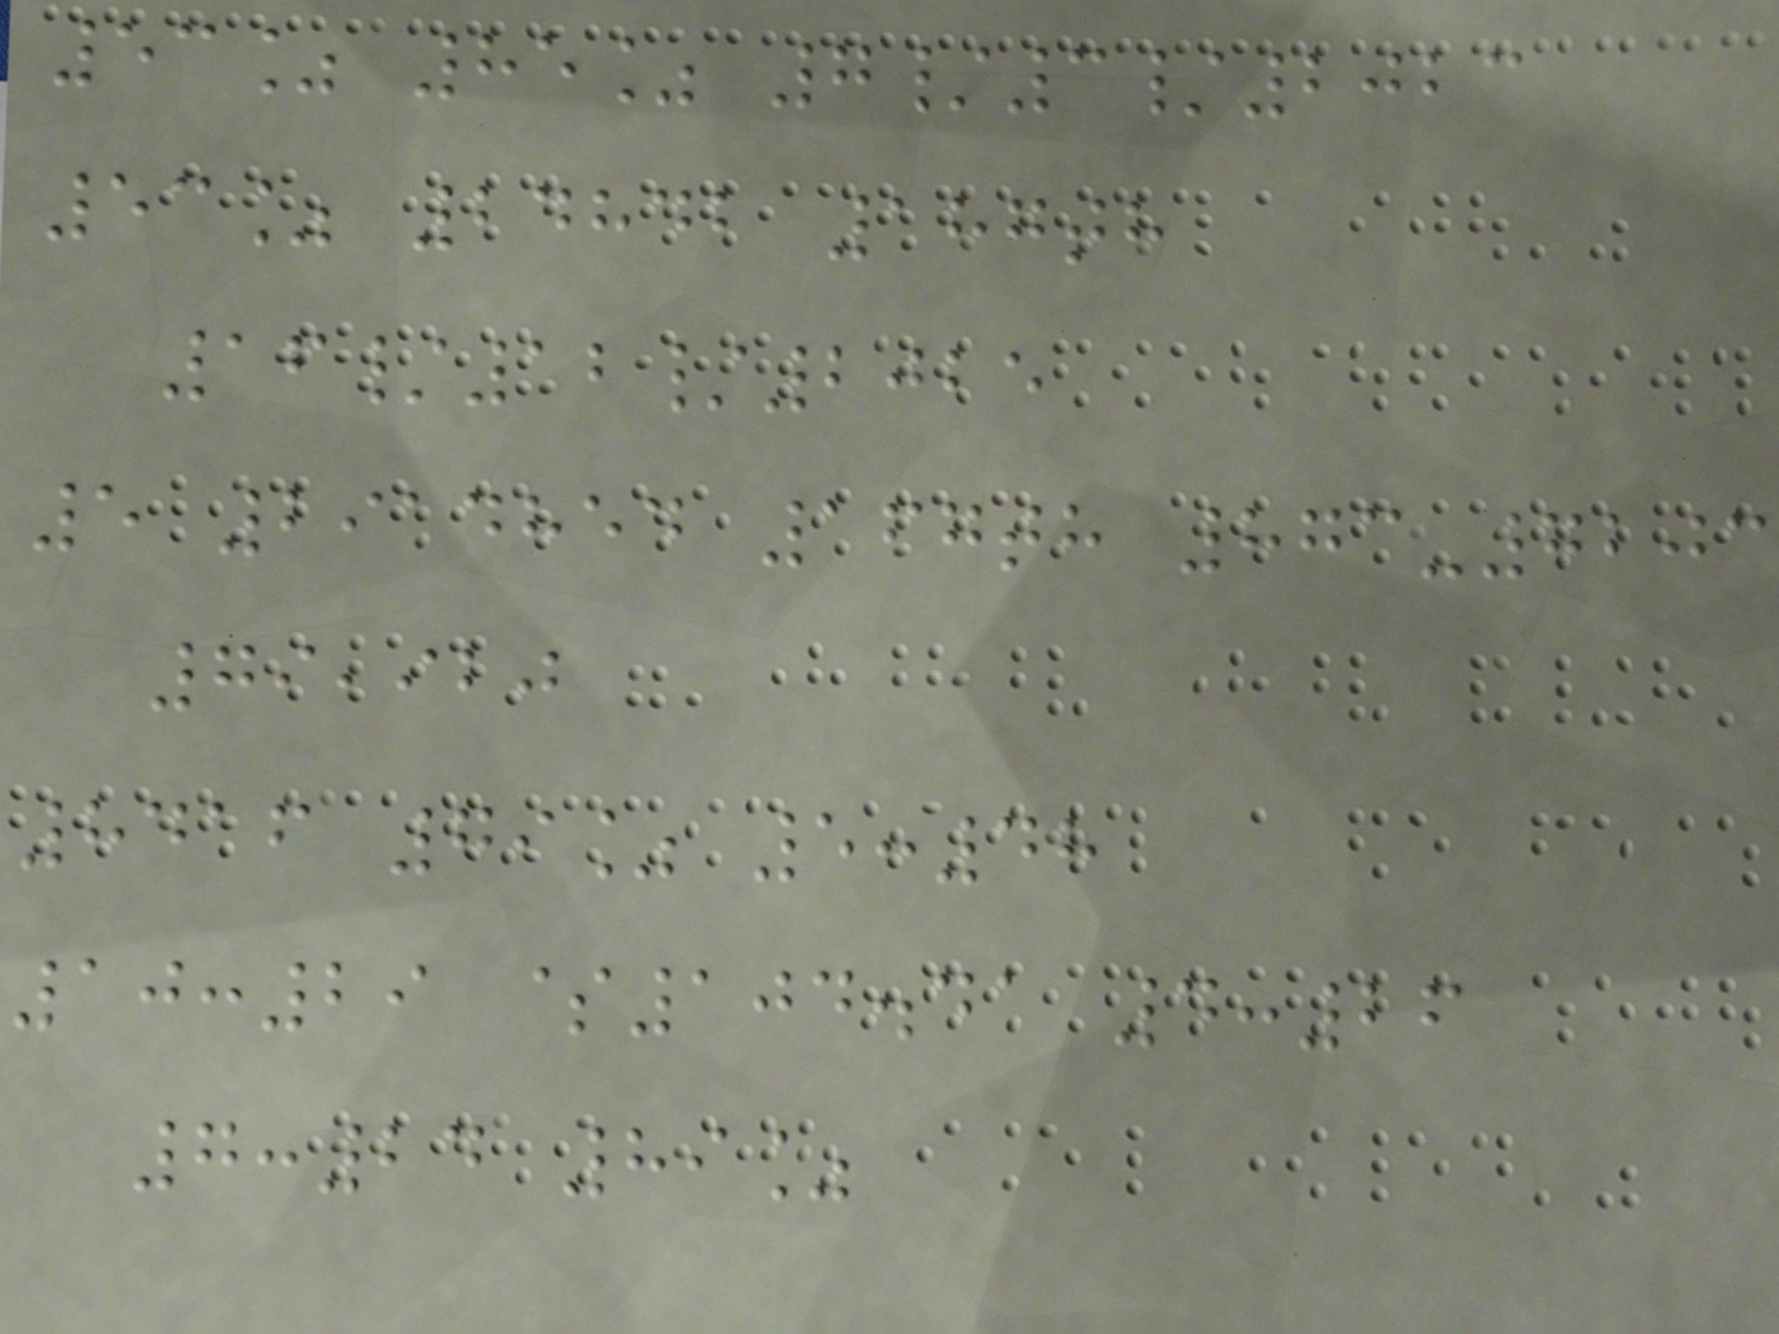53% 85% 7/3/2023
53% 24842 187th
16/12/2025
5 2914854 167th 873-7203
79,920
8416 79% 5:48
10:29 $104.41 4:26
7:24 89%
